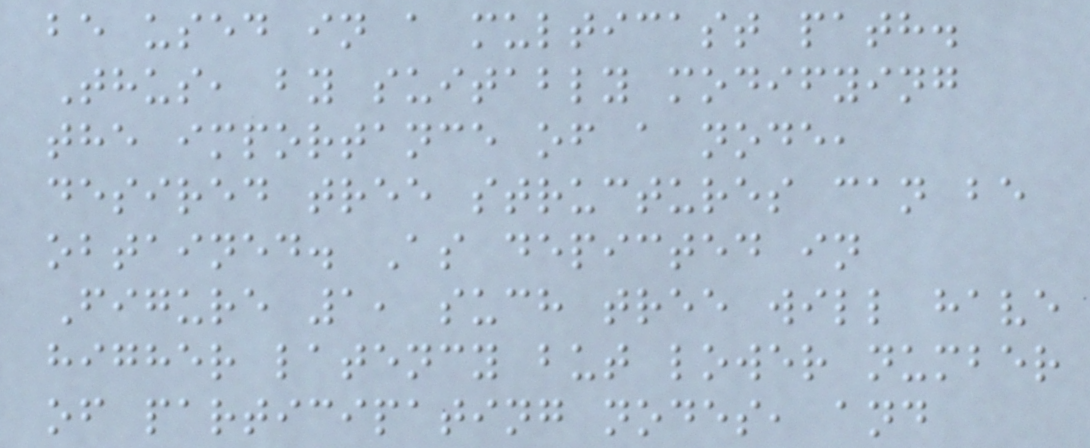be used in a multicast path.
Thus, by suitably modifying
the importance of a node,
desired tree structures can be
obtained. As depicted in
Figure 1, such tree will have
higher latency but lower number
of participating nodes, and
